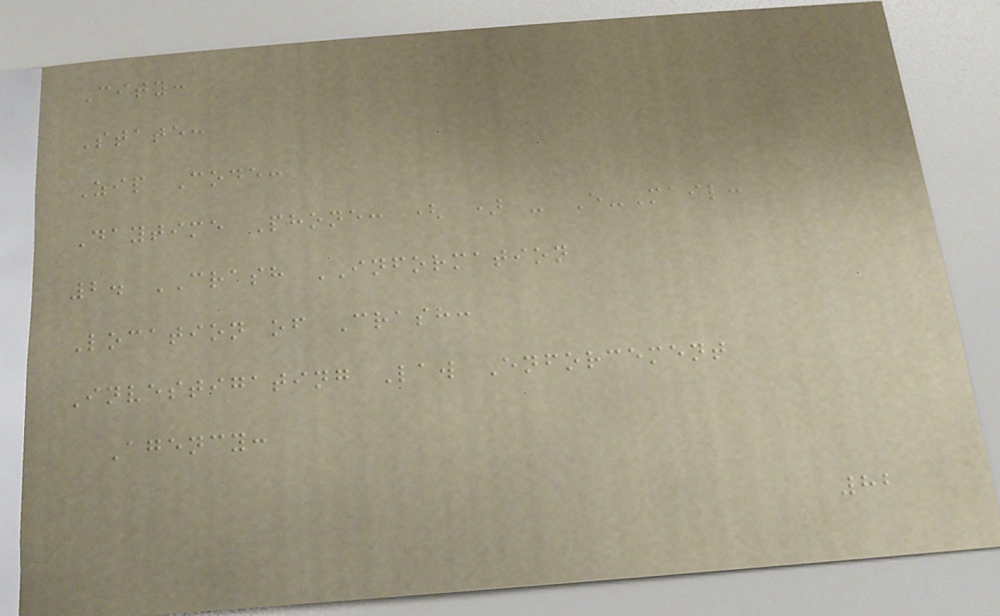City:
State:
Zip Code:
Daytime Phone: ( ) - E-Mail:
2. CRASH INFORMATION
Location of Crash:
Investigating Law Enforcement
Agency:
82
